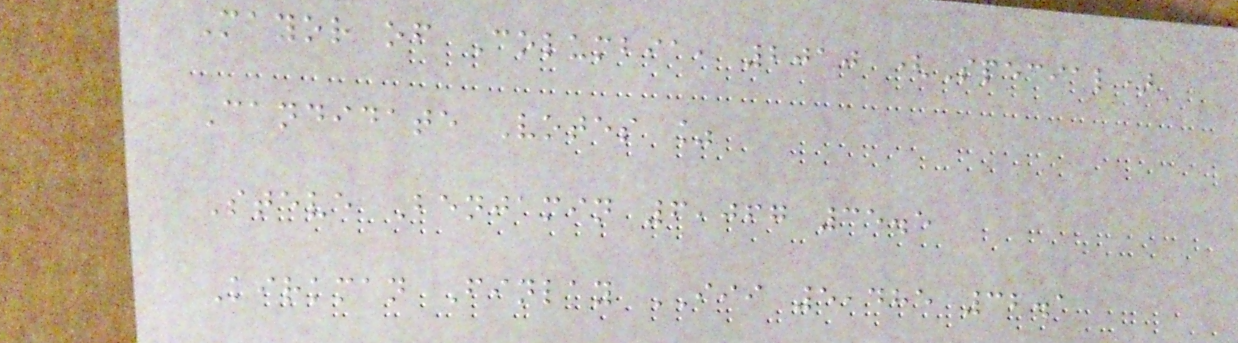Mayor of Columbia, 2010 (Special)
Candidate Votes %
Steve Benjamin 6,067 35.5
Kirkman Finlay III 5,485 32.1
